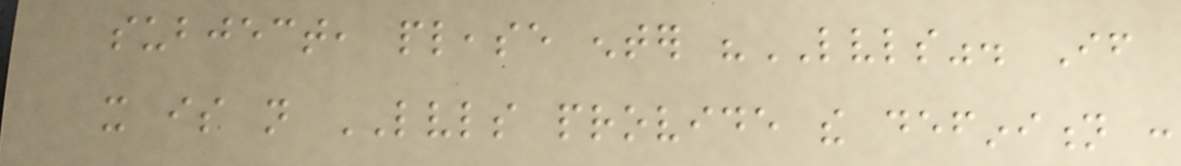subject, please enter "LVLS". If
it is not LVLS provide the definition :
